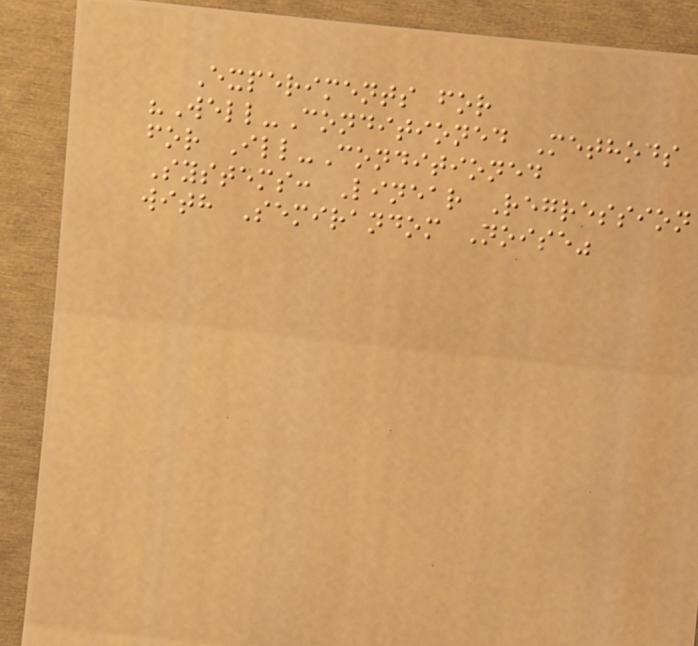Experiments for
"Well-Conditioned Methods
for Ill-Conditioned
Systems: Linear Regression
with Semirandom Noise"
